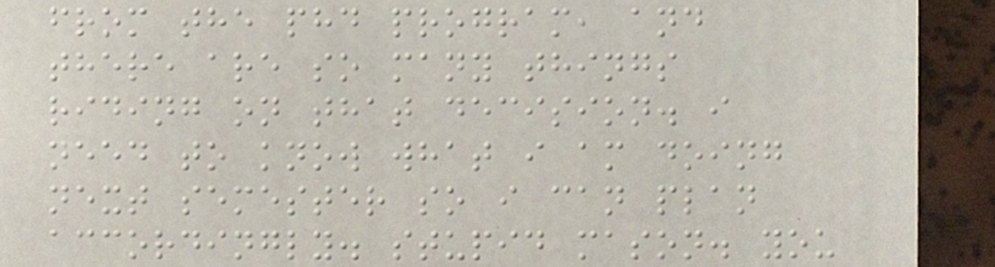from the phd program, and
there are so many things
riding on that decision. i
need to know what i am doing
next semester so i can plan
accordingly. stupid mason. you
